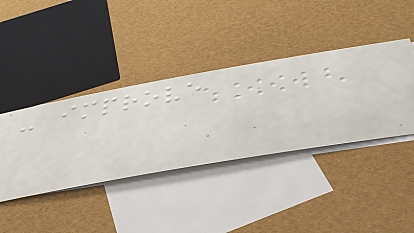- improve
